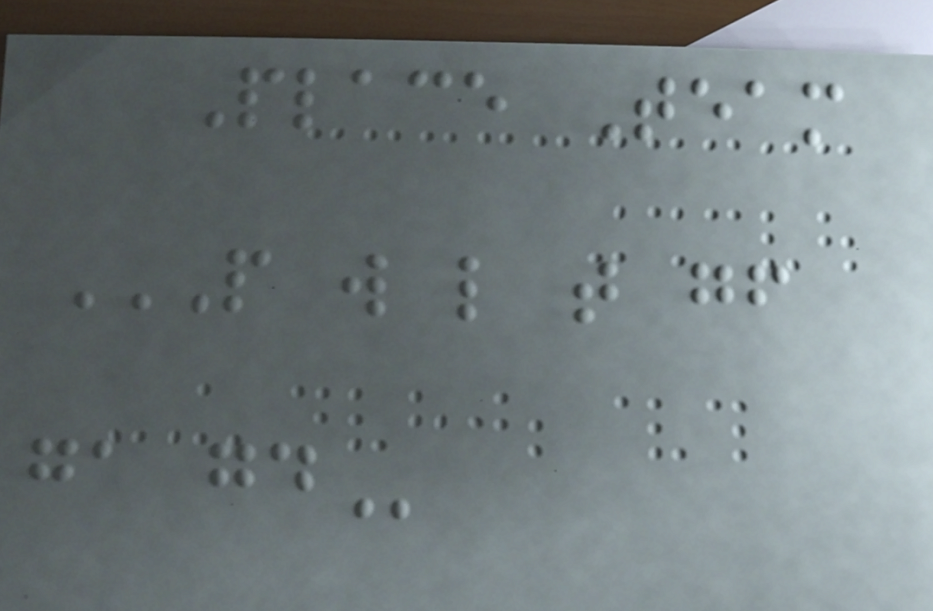Place Team
P W L T GF
GA GD
